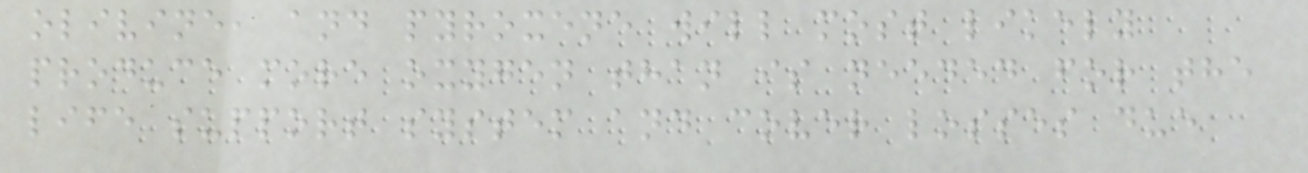olivine, and pyroxene will most likely
produce more oxygen than is needed for the
life support system and cover losses due
